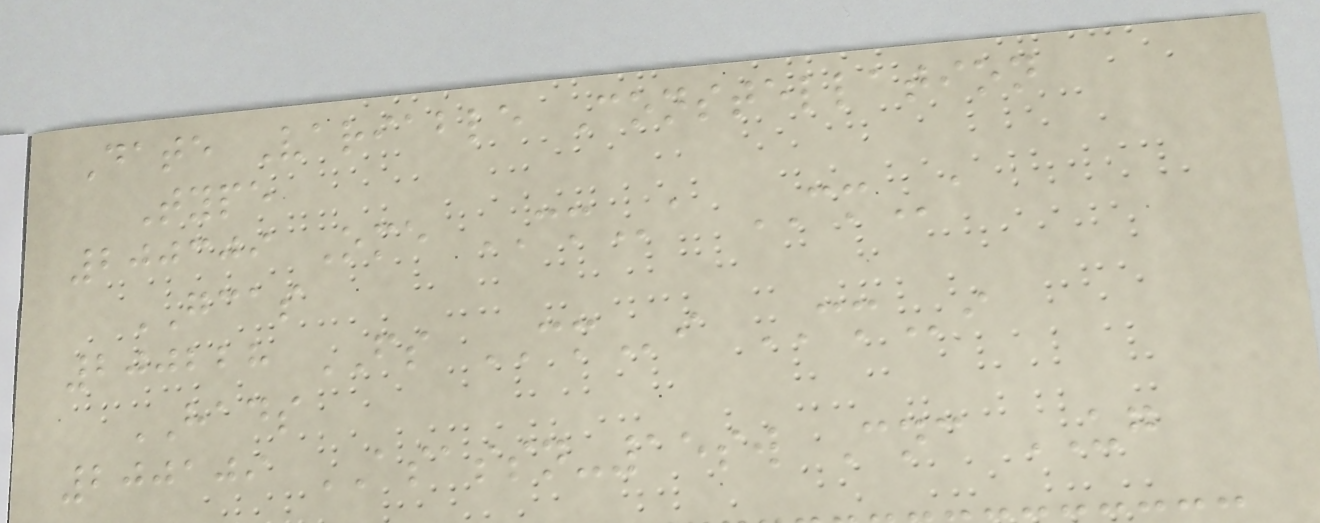Date Variable Constellation
Type
200309 Ome CMa CMa
GCAS
200228 FS CMi CMi
HADS
200109 ASASSN-15sw Cnc UG
